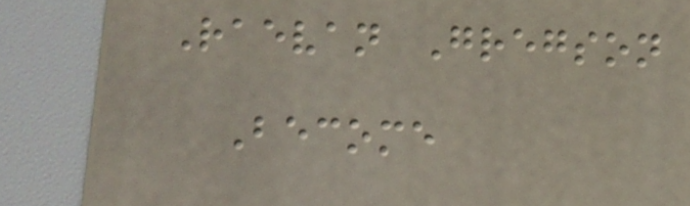Raevan Gregson
Become
